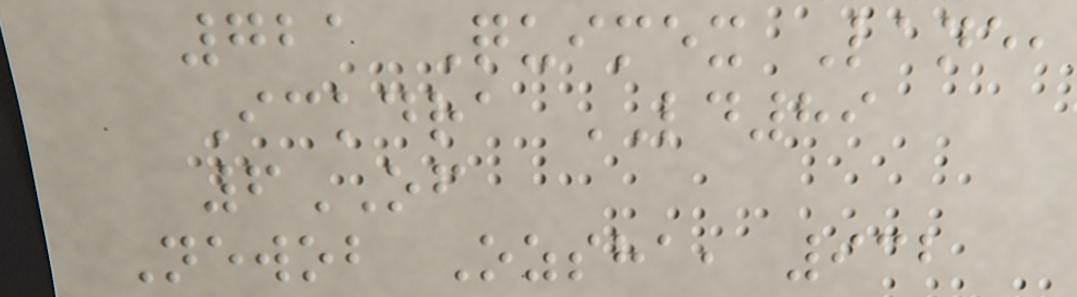721 Quimex Lane,
Ickdra LD89
6OF
Newob Ozsha, 932
